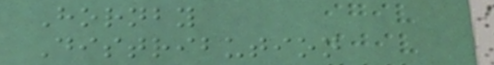Hornby
Distribution
